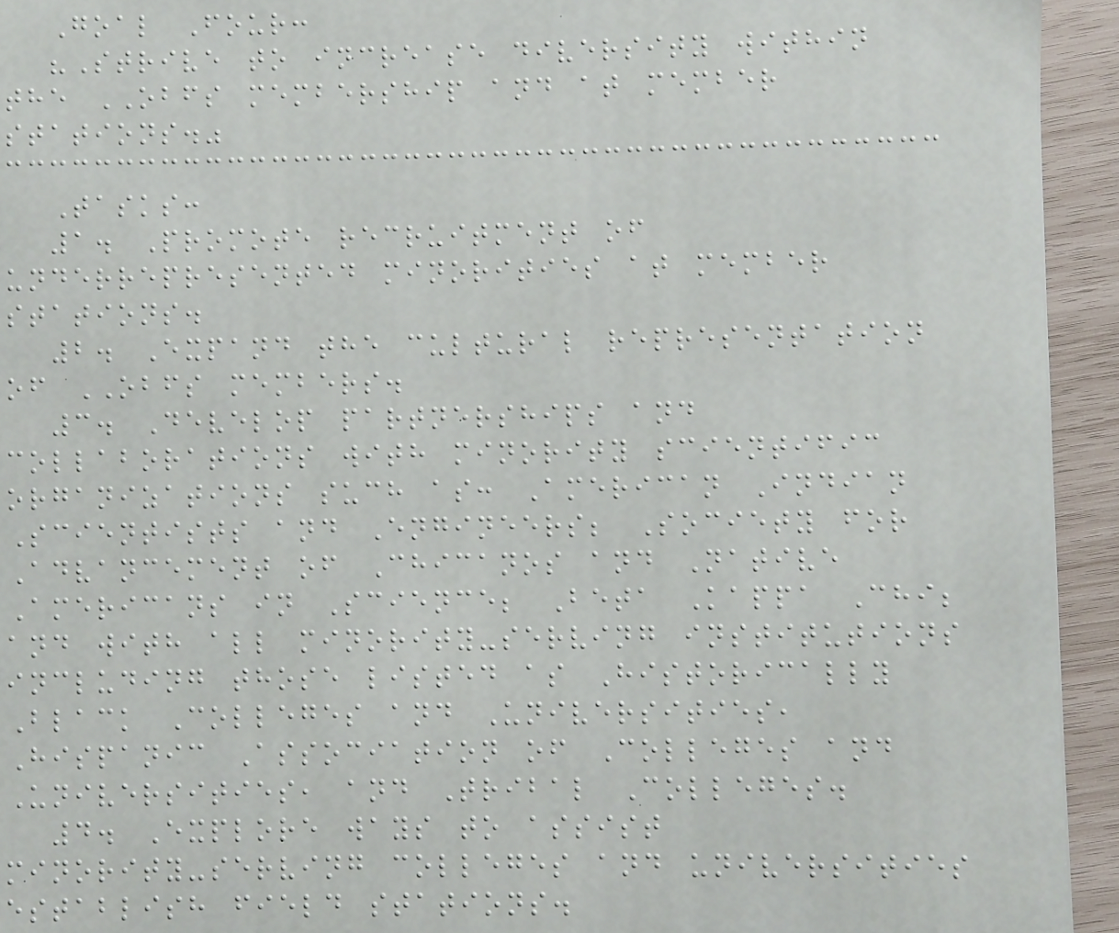Goal Four:
"Strive to increase diversity within
the OBFS membership and at member
stations."
Tasks:
1. Promote recruitment of
underrepresented minorities at member
stations.
2. Expand the cultural representation
of OBFS members.
3. Develop partnerships and
collaborations with minority scientific
organizations such as: American Indian
Scientists and Engineers; Society for
Advancement of Chicanos and Native
Americans in Science; Beta Kappa Chi;
and with all minority-serving institutions
including those listed as Historically
Black Colleges and Universities,
Hispanic Association of Colleges and
Universities, and Tribal Colleges.
4. Explore ways to assist
minority-serving colleges and universities
establish field stations.
